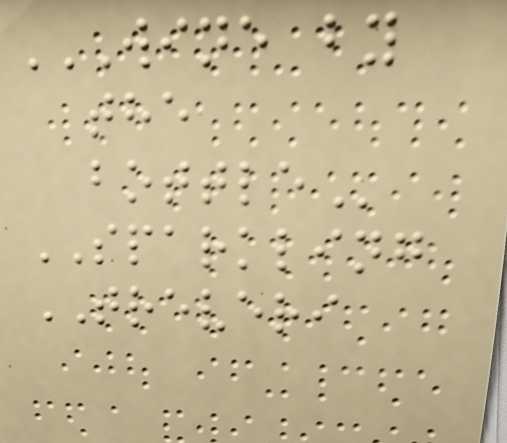WINE BY
THE
BOTTLE
SPARKLING
TREVERI
